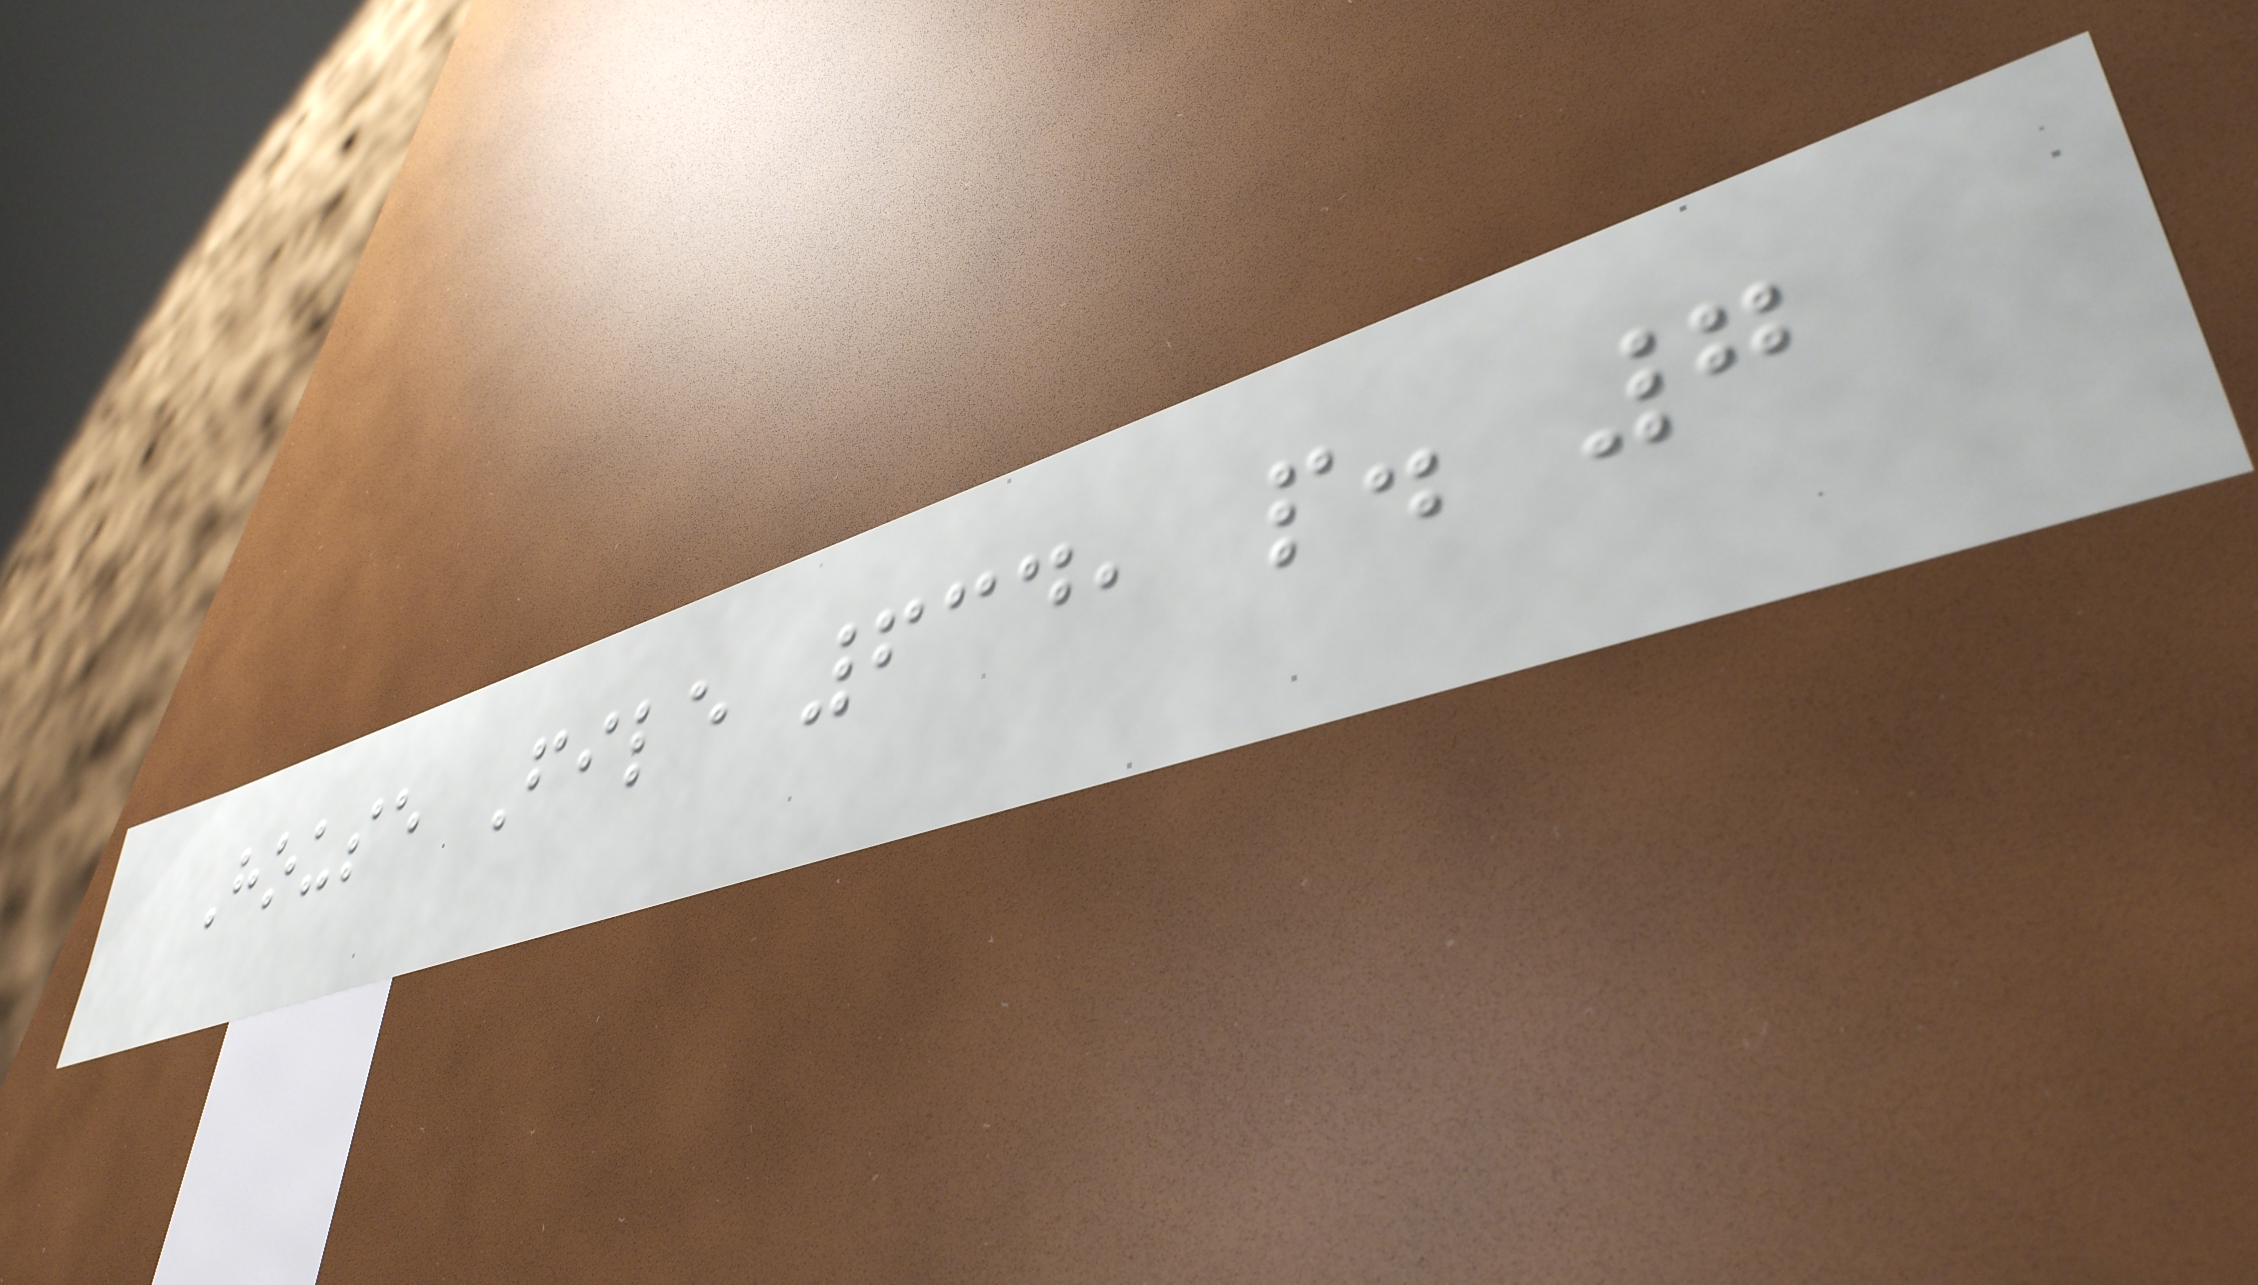House File 634, p. 7
